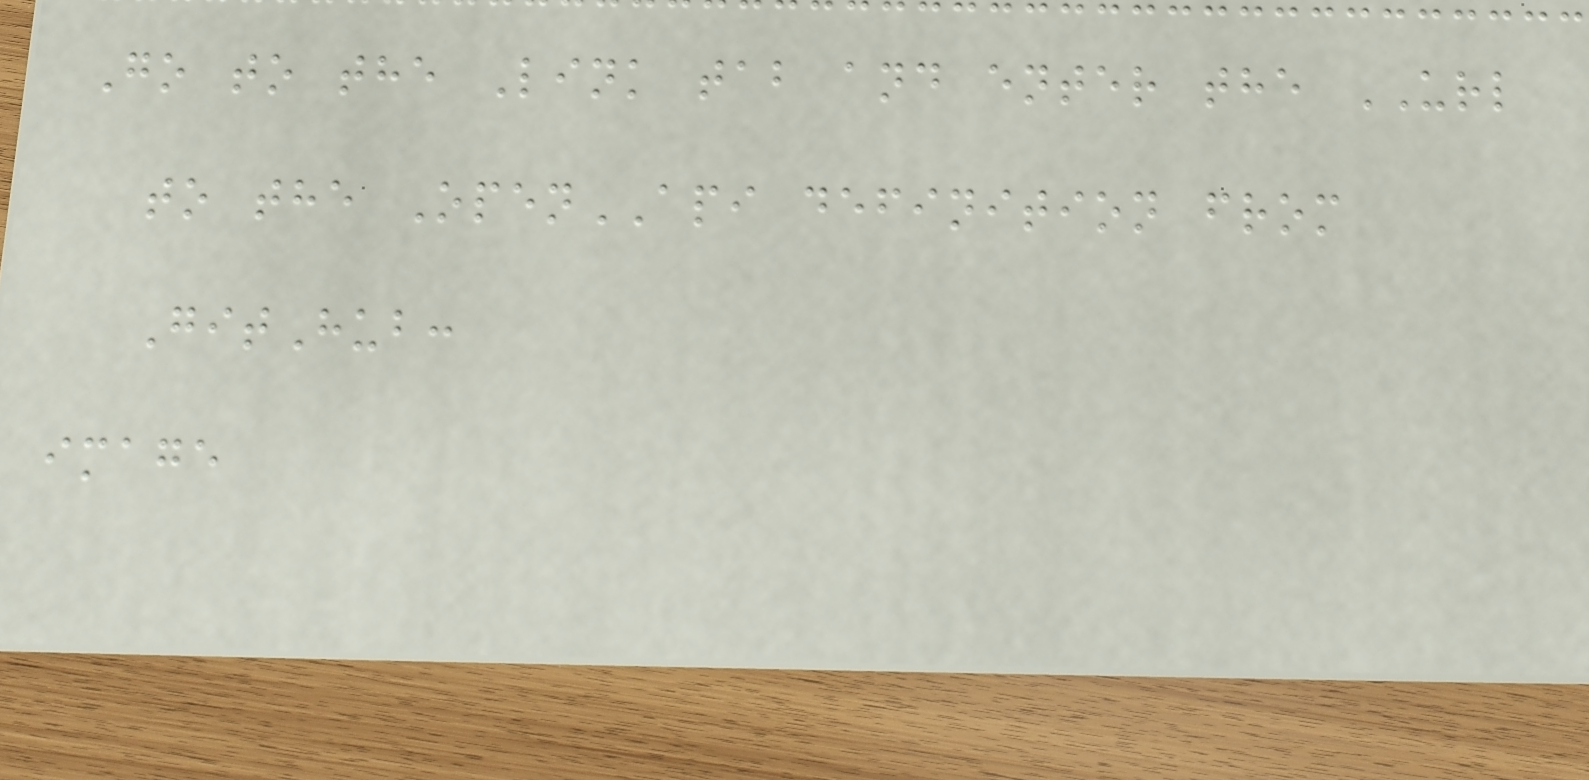Go to the Link tab and enter the URL
to the OpenAPI definition from
GitHub:
image
